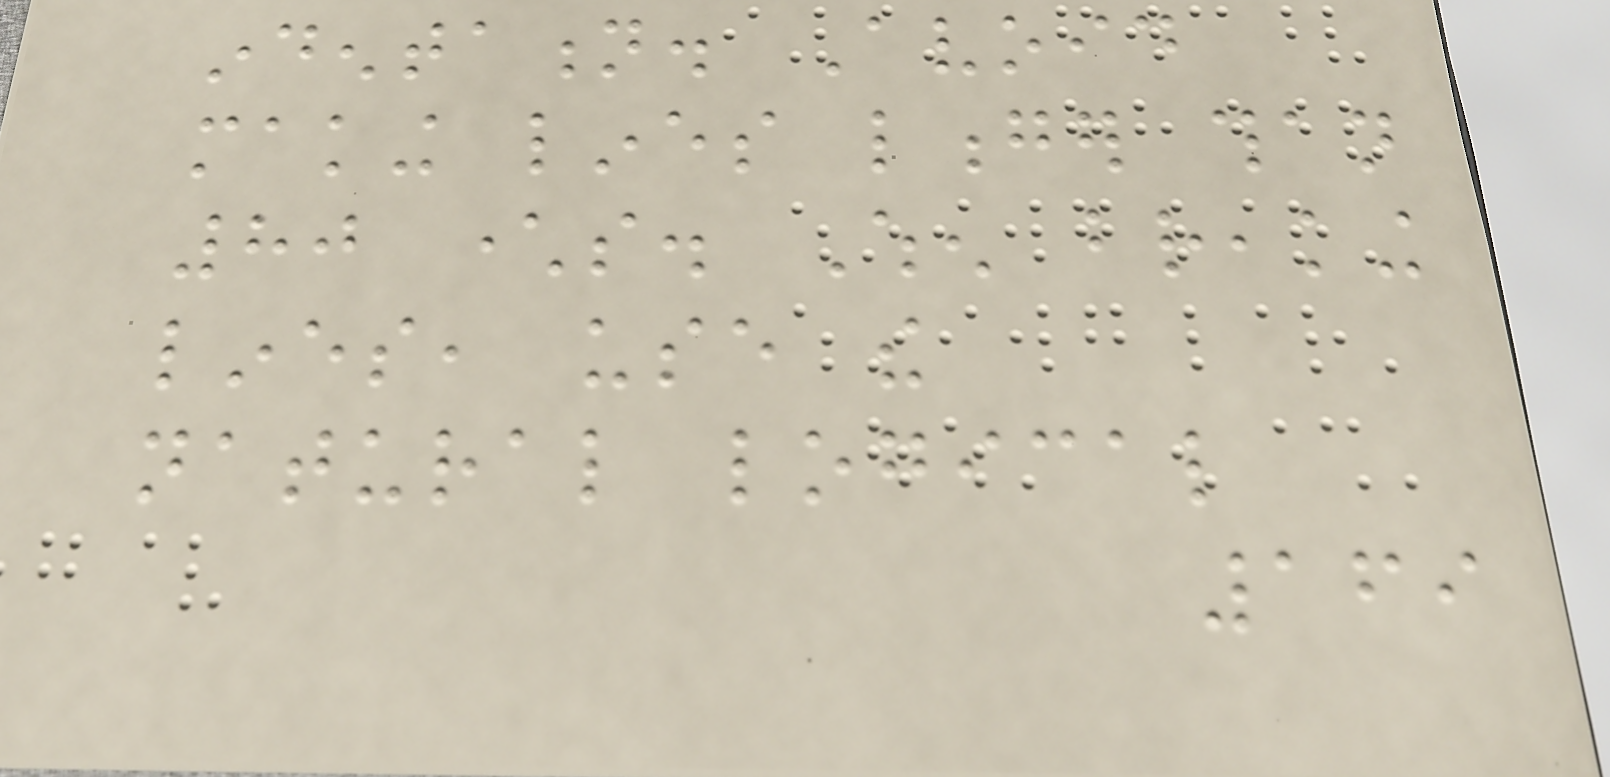indentation. Avoid
making lines longer than
80 characters. When breaking
lines, use the
natural logical
169
